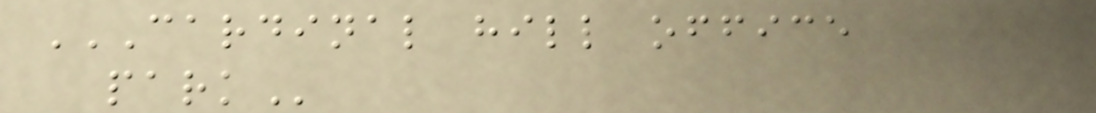CARDINAL HILL OFFICE
PARK
